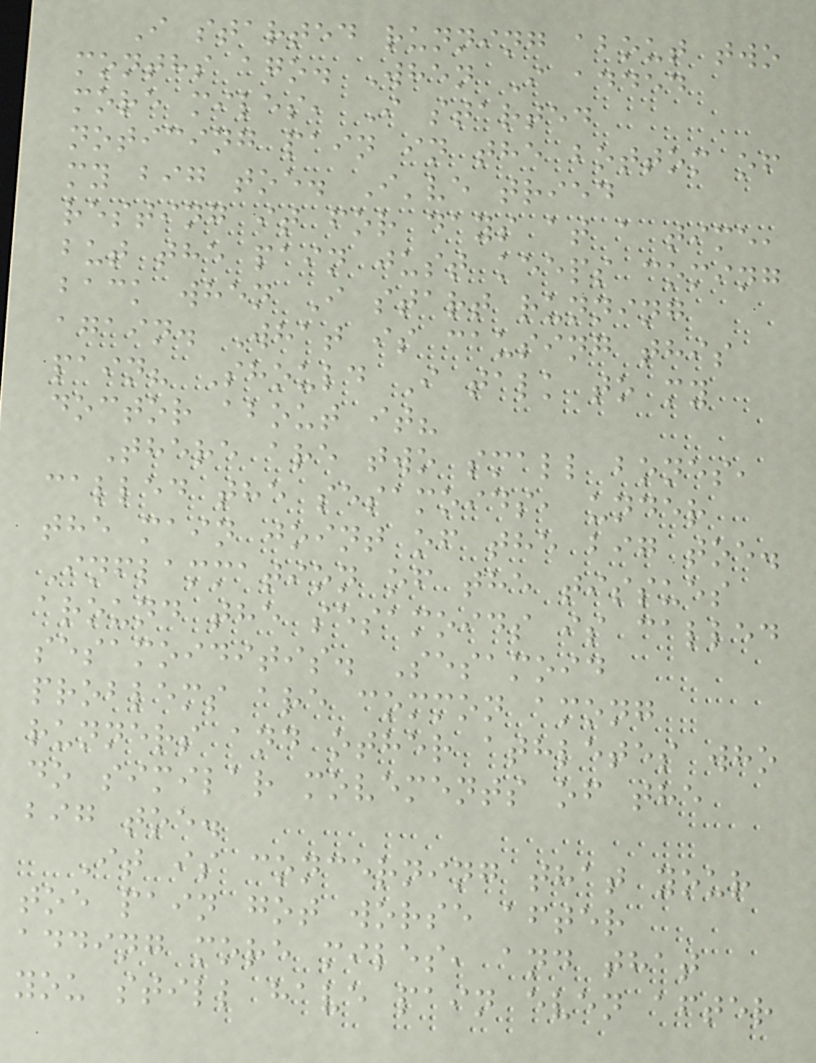I started running about two
months ago. When I added
more miles, I started
noticing pain in the bottom of
my big toe. I've tried
resting it for days at a time,
but the pain just keeps coming
back when I start running
again. What is causing this
pain? Should I talk to my
doctor about it?
There are two small bones,
called the sesamoids, under
the main joint of the big toe.
Inflammation of the tissues
around the sesamoids is called
sesamoiditis. Sesamoid
problems are common among
runners and other athletes who
do similar movements of the
big toe.
It is concerning that your
toe pain got worse after
adding more miles, and that
you still have pain even after
